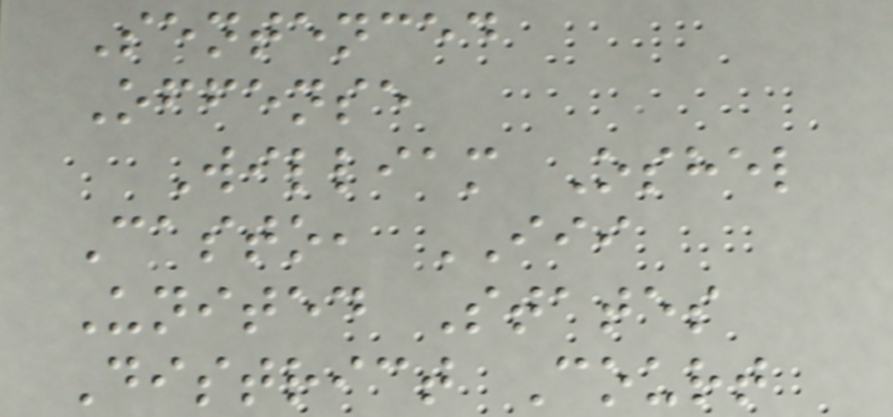Sentenced
Offense
William Oshel
Casto, III
United States
District Court
